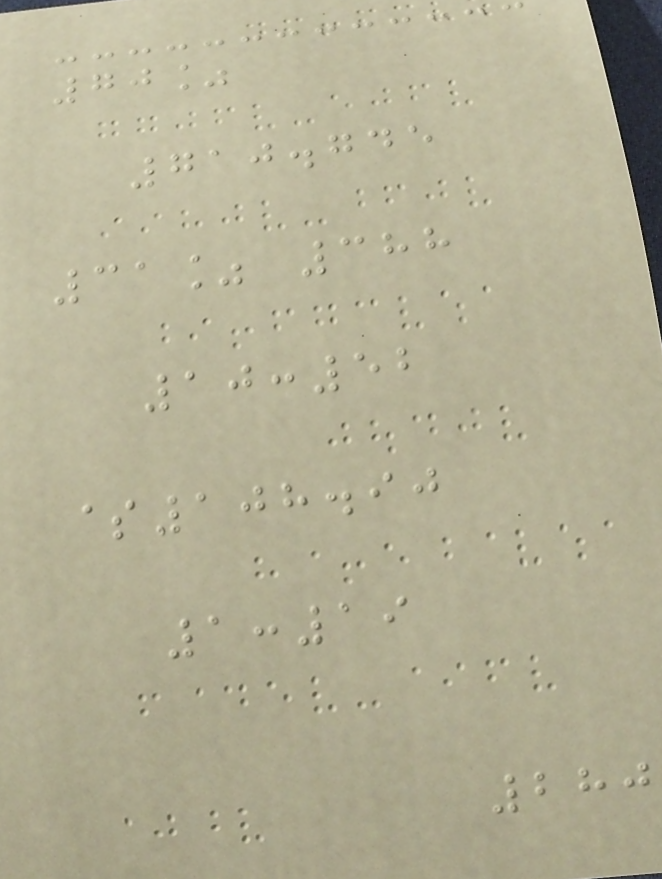70%
710.745
31% 388
10:52
$108.90
1:19
280
